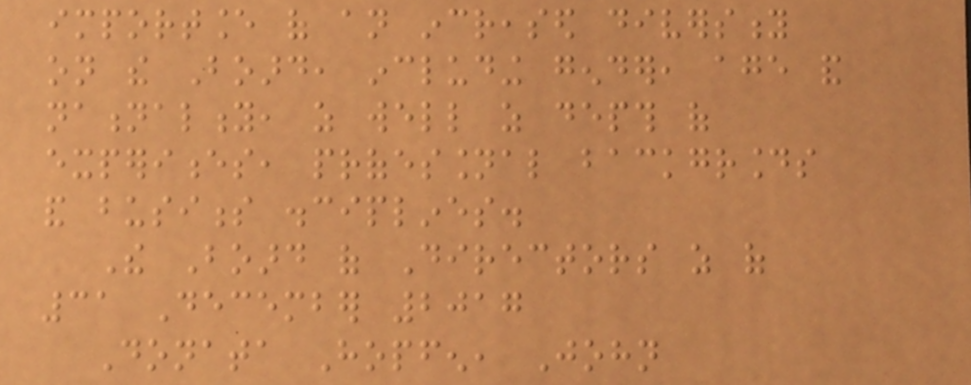importance of an increased diversity
on the Board, including gender, age and
nationality, as well as depth of
experiences, professional backgrounds
and business disciplines.
The Board of Directors as of
31 December 2017
Donata Hopfen, John
